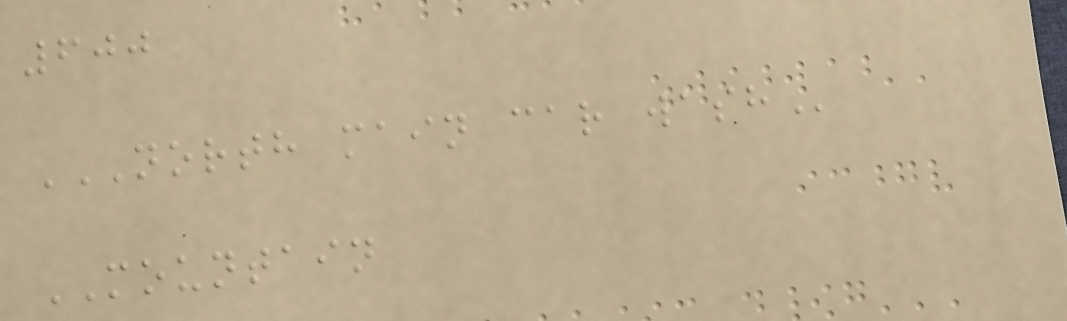600
NORTH MAIN CAR WASH
MOUNTAIN
